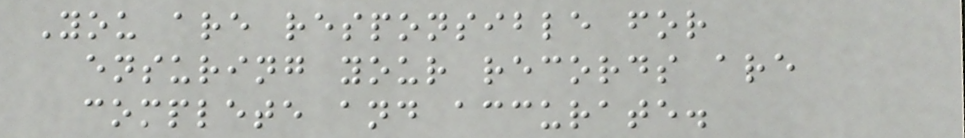You are responsible for
ensuring your records are
complete and accurate.
